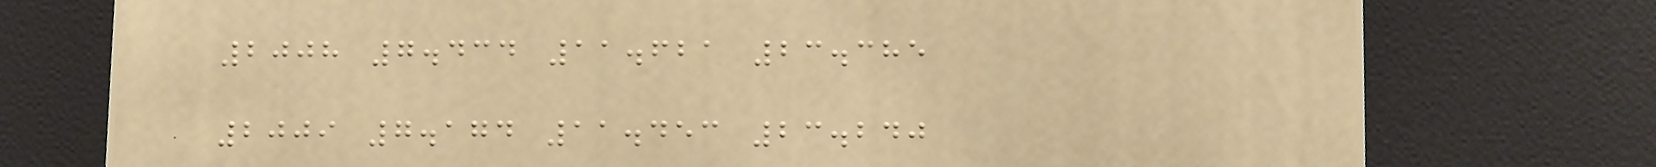2008 7.434 11.621 23.385
2009 7.174 11.453 23.240
